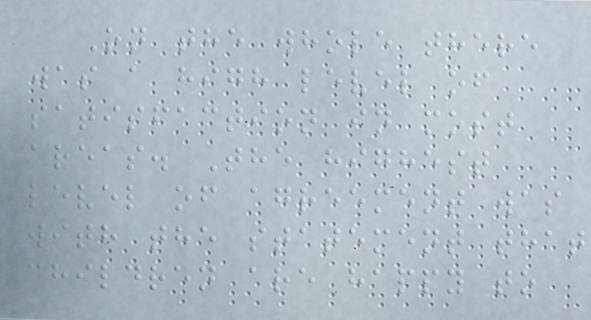On the whole there
was a high level of
satisfaction in most
areas. The highest
level of agreement was
with the statement that
children are happy to
